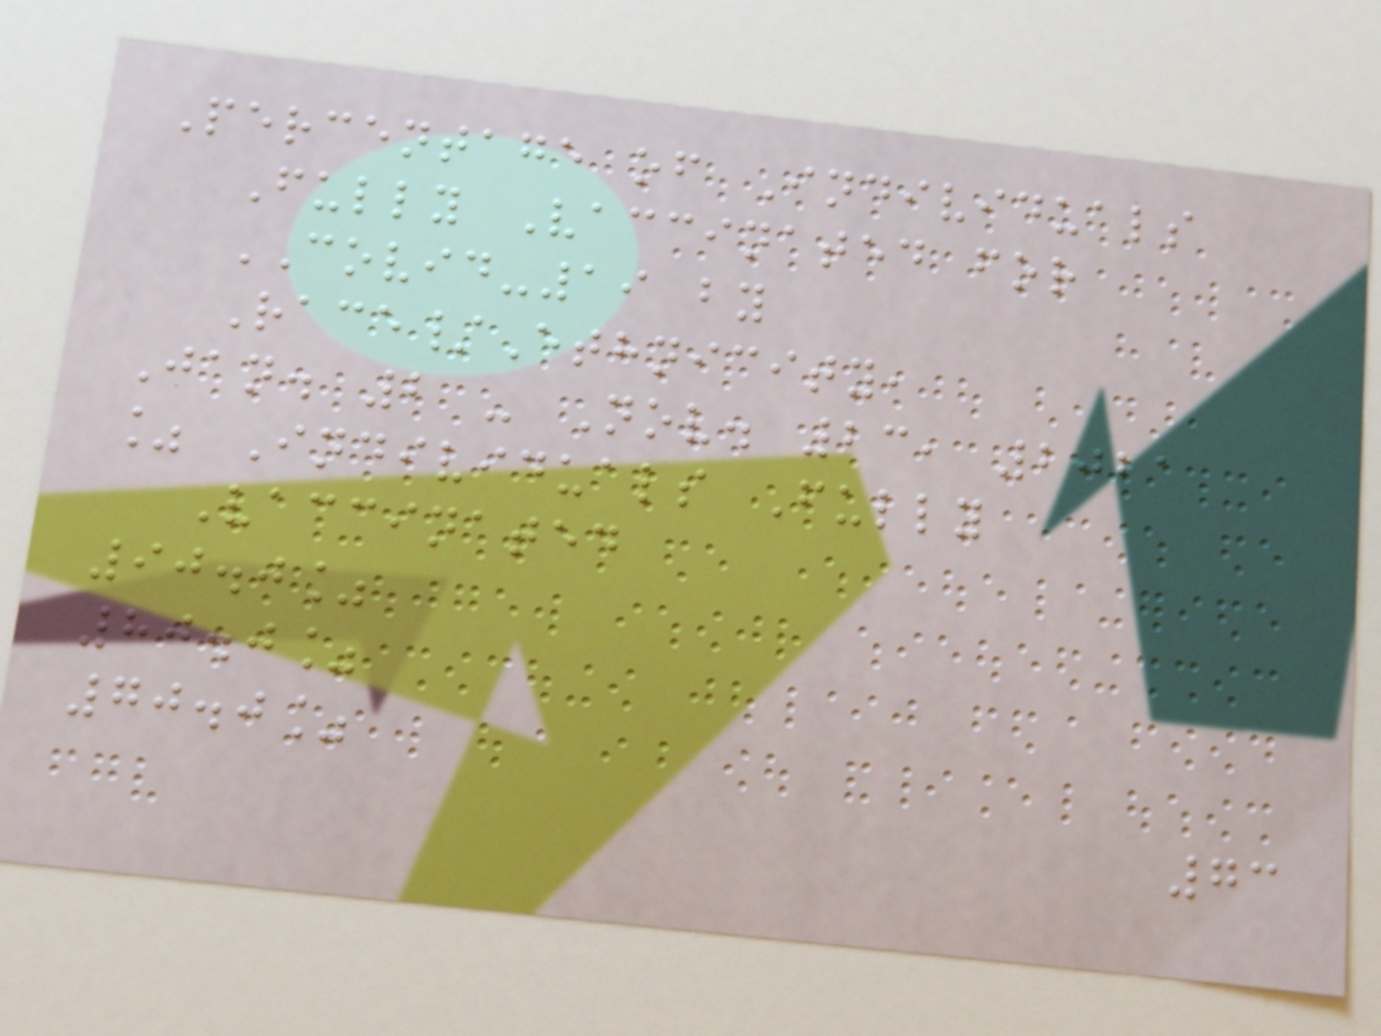Percentage of Individuals
Fully Vaccinated for
COVID-19 by
Race/Ethnicity,
Jan. 2 - Nov. 23, 2021
% Individuals Fully
Vaccinated
90.0%
80.0%
70.0%
73
